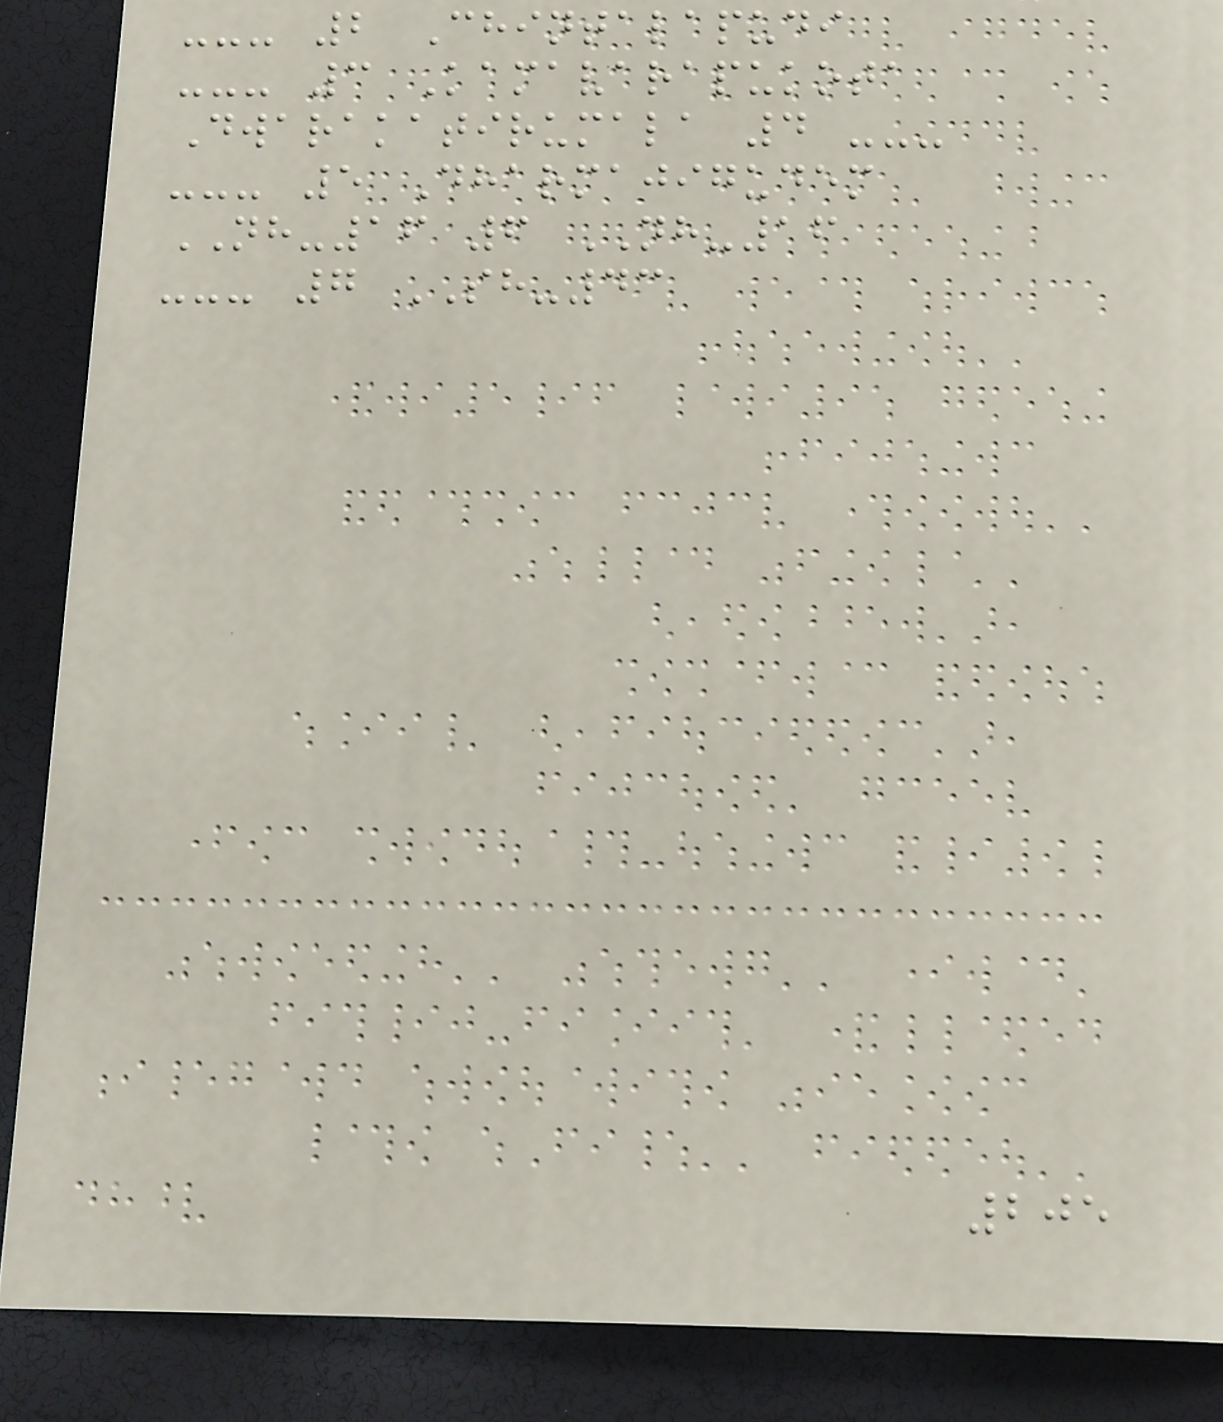--- 2 Chintalapudi
--- 3 Kamavarapukota
Dwarakatirumala 4 ---
--- 5 Dharmajigudem
NH-16 6 NH-16
--- 7 SH-43
205
